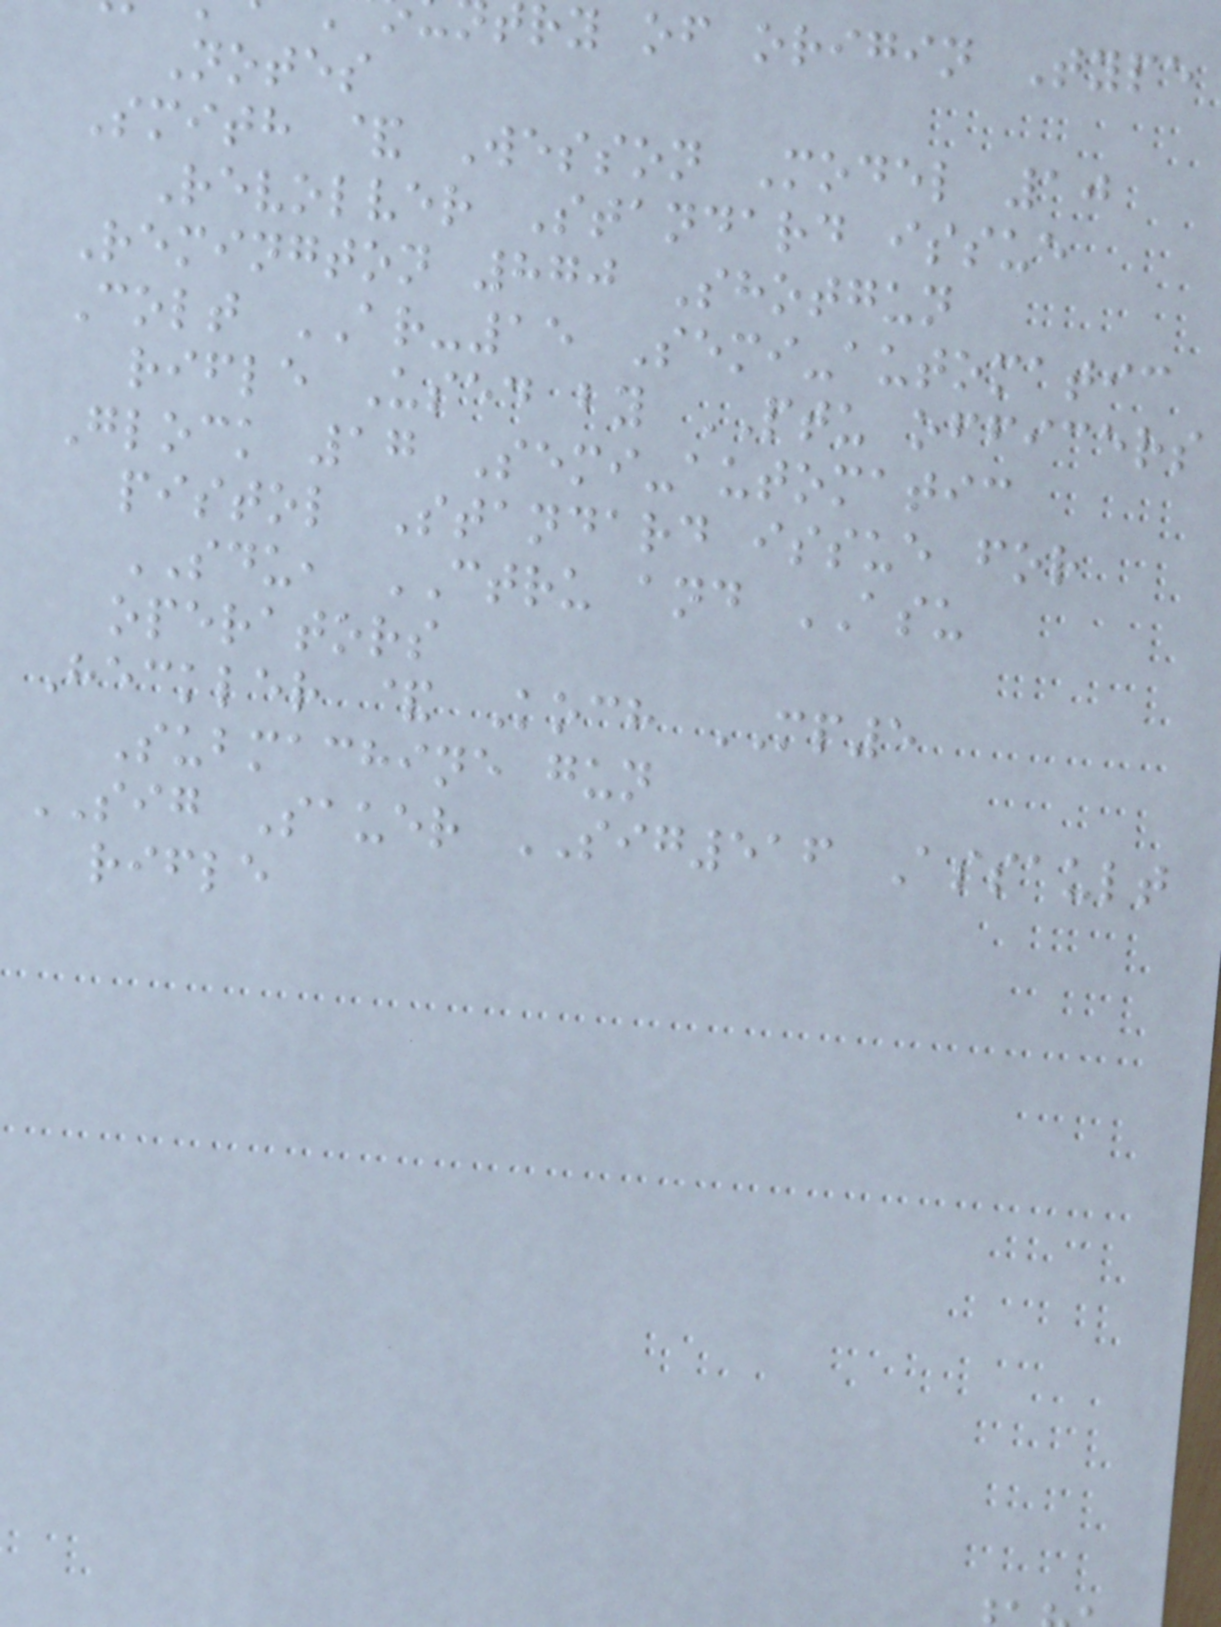ry of origin Type
Notes
Smith & Wesson Model 10
Revolver Standard issue
Remington 870 Shotgun
Colt AR-15 Semi-automatic
rifle Used by PTU officers
Glock 17 Semi-automatic
pistol Standard issue for
SDU, CTRU and ASU
operators
Heckler & Koch MP5
Submachine gun
SIG Sauer SIG516 Assault
rifle
